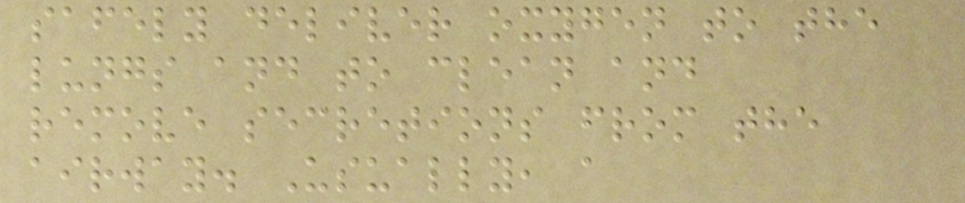safely deliver oxygen to the
lungs and to clean and
remove secretions from the
airway. Usually, a
